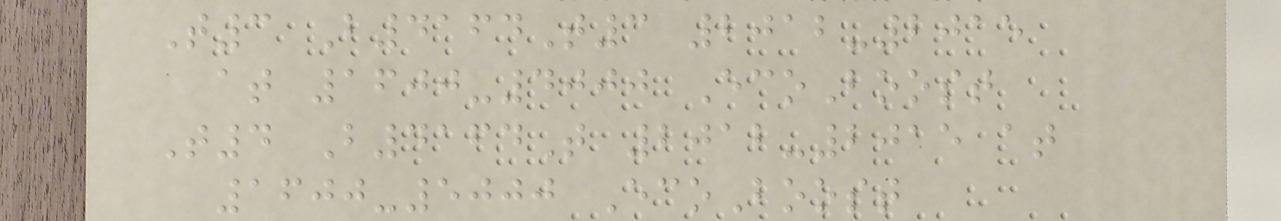T3 B4164T3 2012-2015
at 1600-4000 EcoBoost
T4 B4164T 2012-2015 at
1600-5000 EcoBoost
